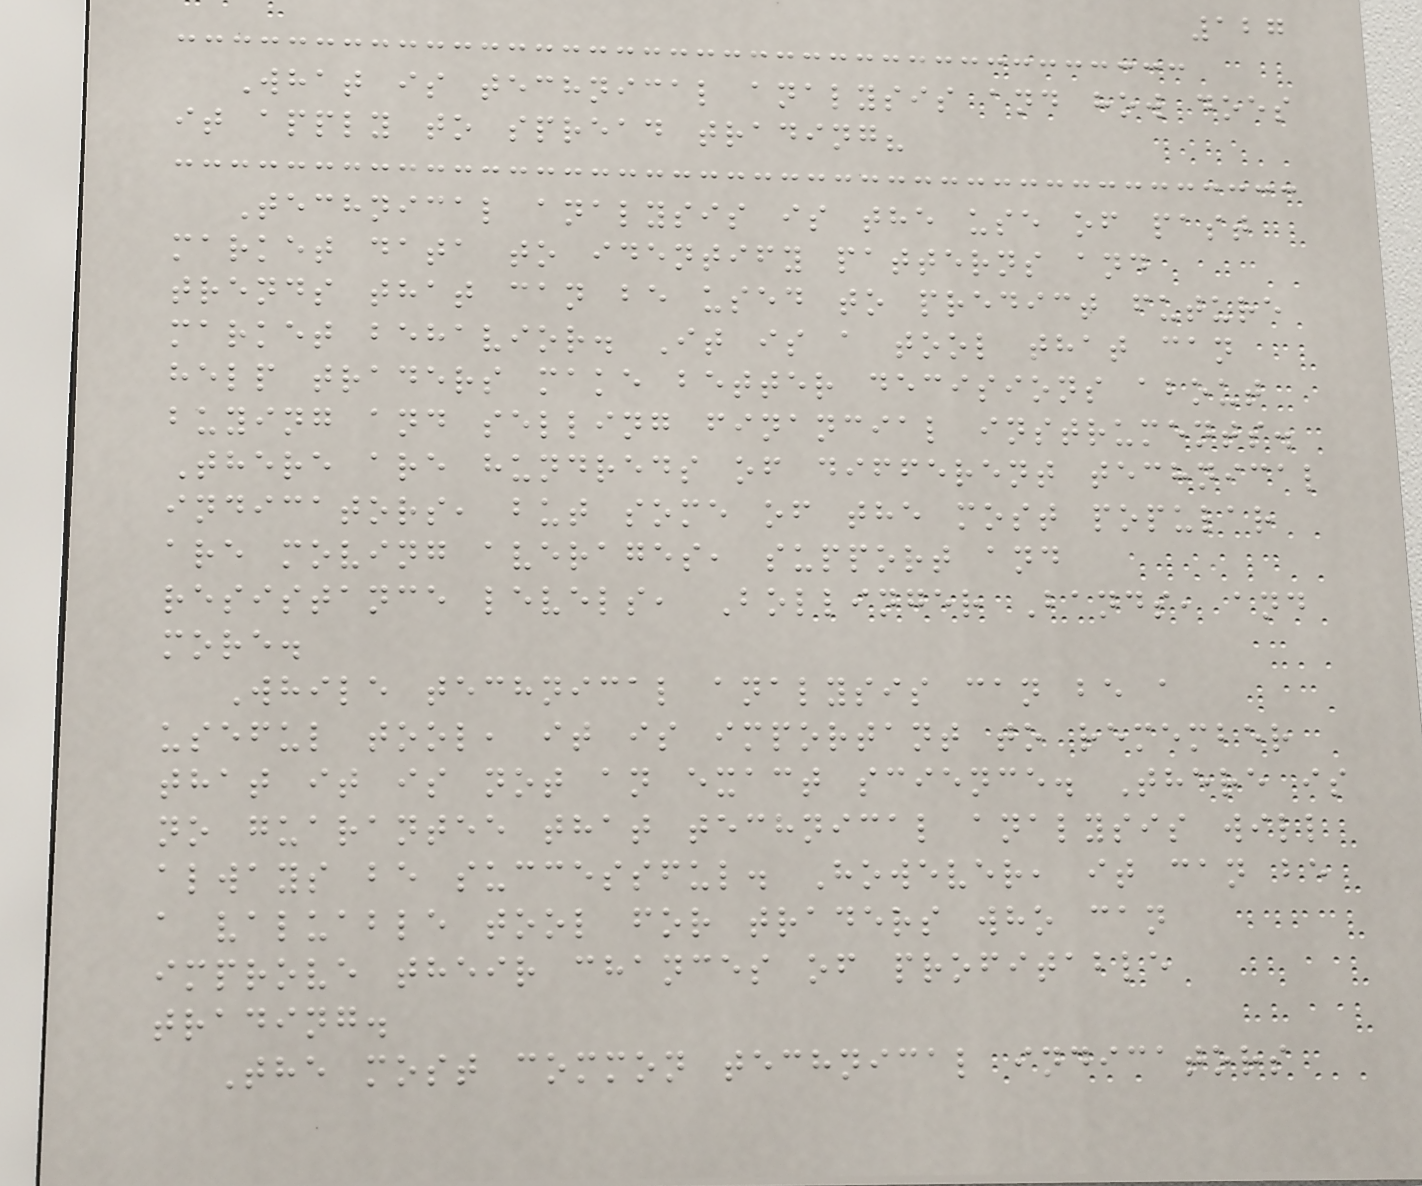127
What is technical analysis and how does
it apply to spread trading?
Technical analysis is the use of past
market data to identify patterns and
trends that can be used to predict future
market behavior. It is a tool that can
help traders make better decisions about
buying and selling financial instruments.
There are hundreds of different technical
indicators, but some of the most popular
are moving averages, support and
resistance levels, Bollinger Bands, and
more.
While technical analysis can be a
useful tool, it is important to remember
that it is not an exact science. There is
no guarantee that technical analysis will
always be successful. However, it can be
a valuable tool for traders who can
improve their chances of profitable
trading.
The most common technical indicators
